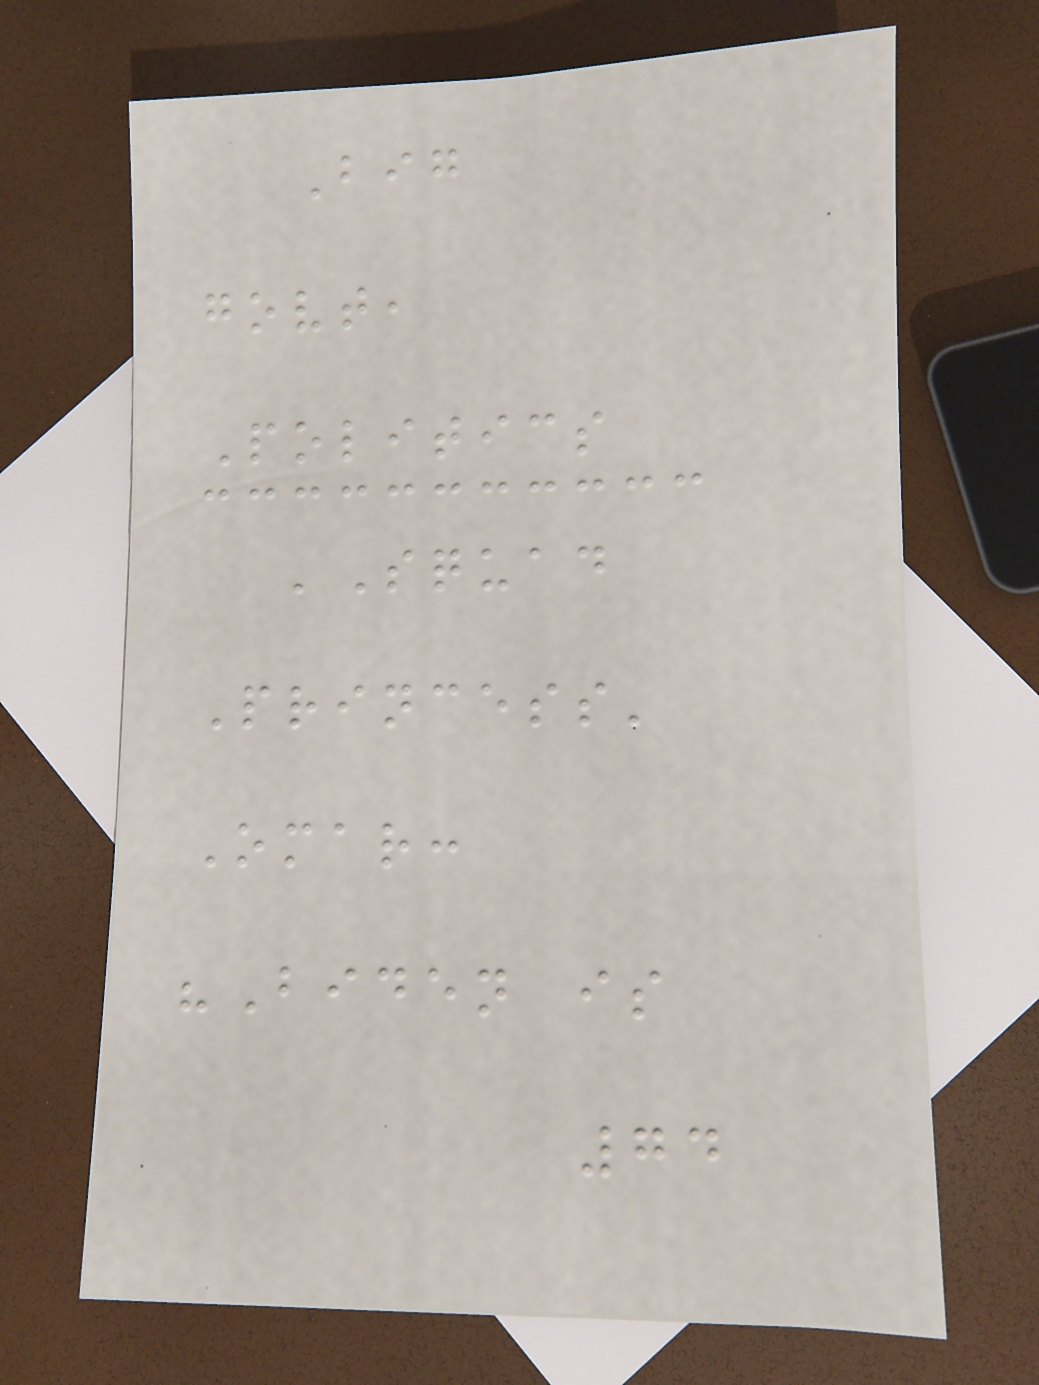Big
govt,
Politics
'Squad
Princess'
Omar:
"Biden is
74
